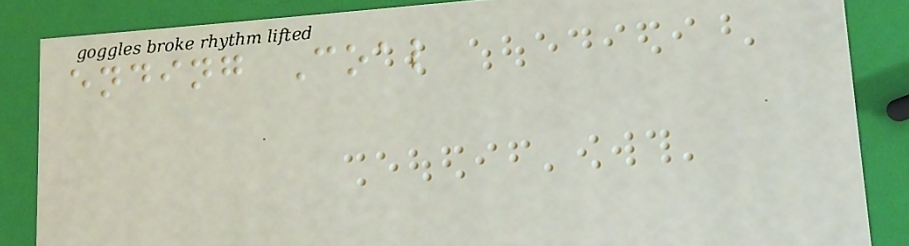ending Coal
